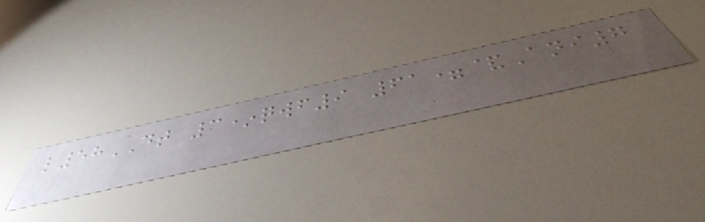l58DT 3*qwf9 61=&Ani7
